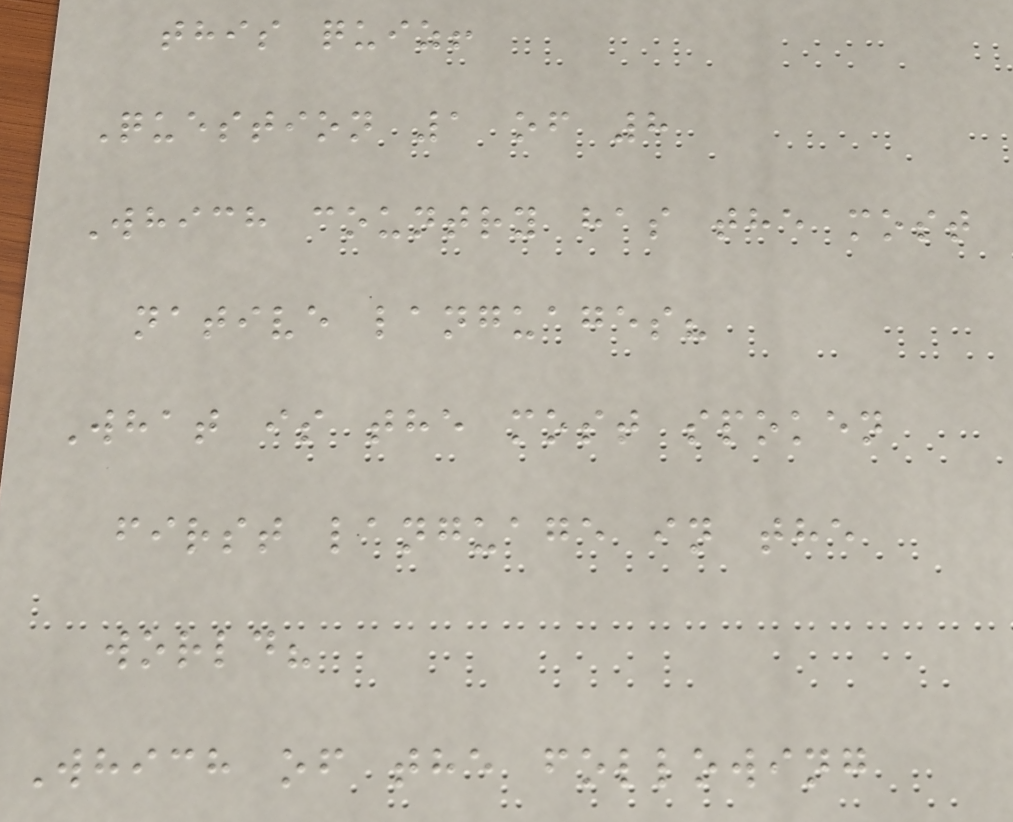this quiz!
Question 1 of 8
Which country has the most
native languages?
What is the most spoken
first language in the
world?
Which of the following
